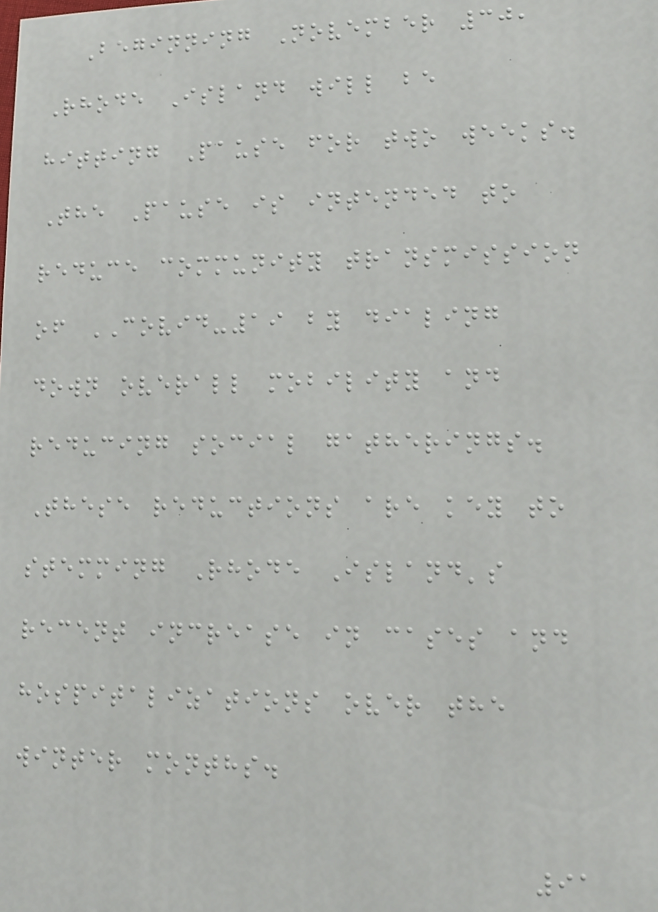Beginning November 30,
Rhode Island will be
hitting Pause for two weeks.
The Pause is intended to
reduce community transmission
of COVID-19 by dialing
down overall mobility and
reducing social gatherings.
These reductions are key to
stemming Rhode Island's
recent increase in cases and
hospitalizations over the
winter months.
91
